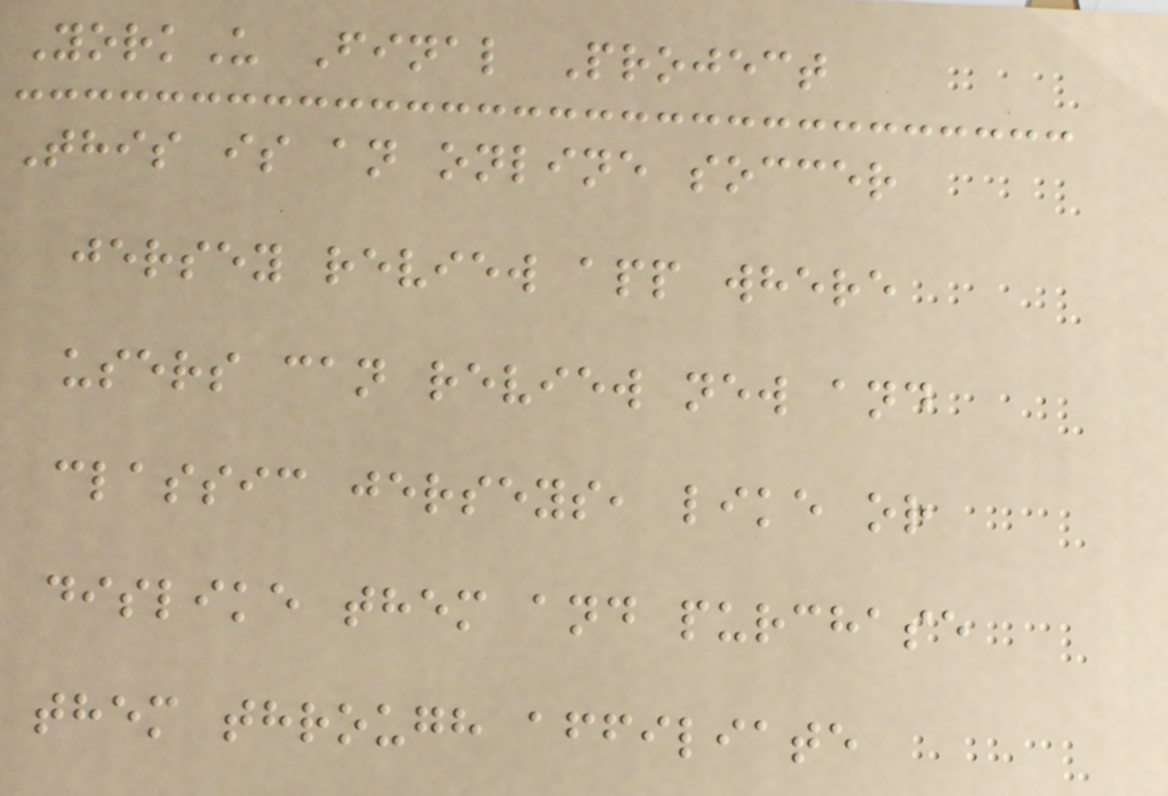YorkU Final Project
This is an online soccer
jersey review app where
users can review new and
classic jerseys, like or
dislike them and purchase
them through affiliate
